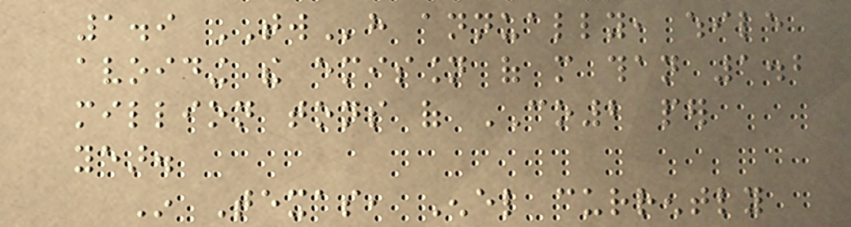1.9 TWh annually, while
avoiding the emission of more than 1.2
million tons of CO2 per
year.
In Texas, Enel currently
